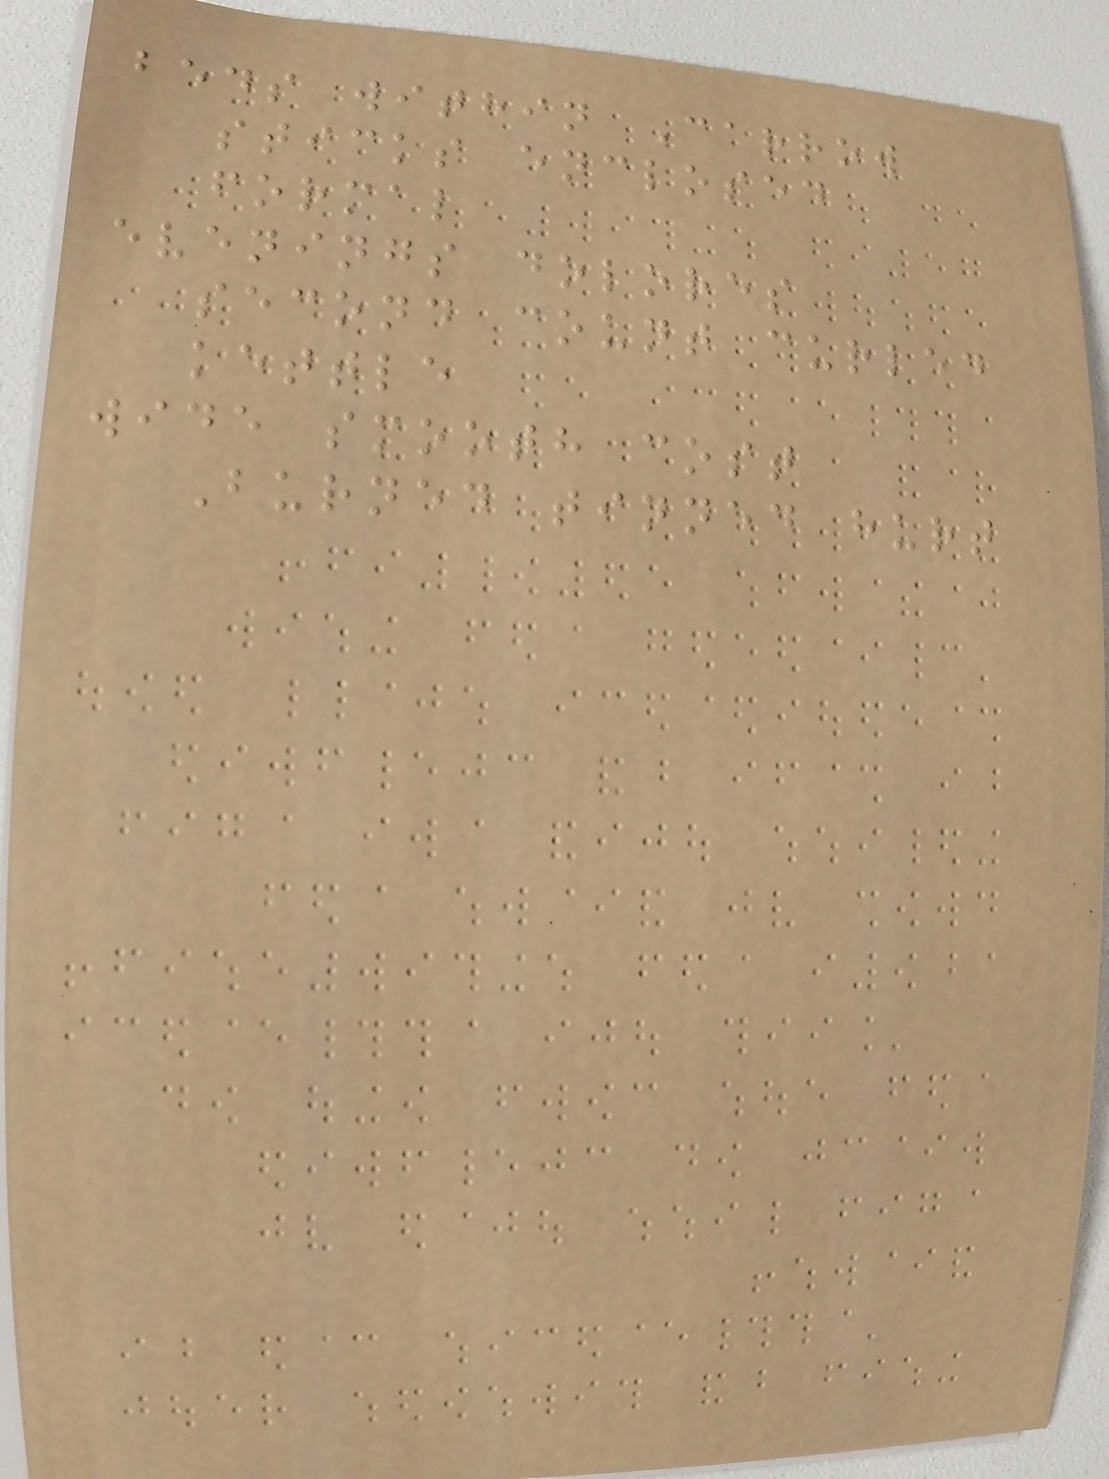beds within Carrow
sticks enclosed
formal
evenings dolores
second count curled
kettle
wide smooth cost
Burned tinned hurt
